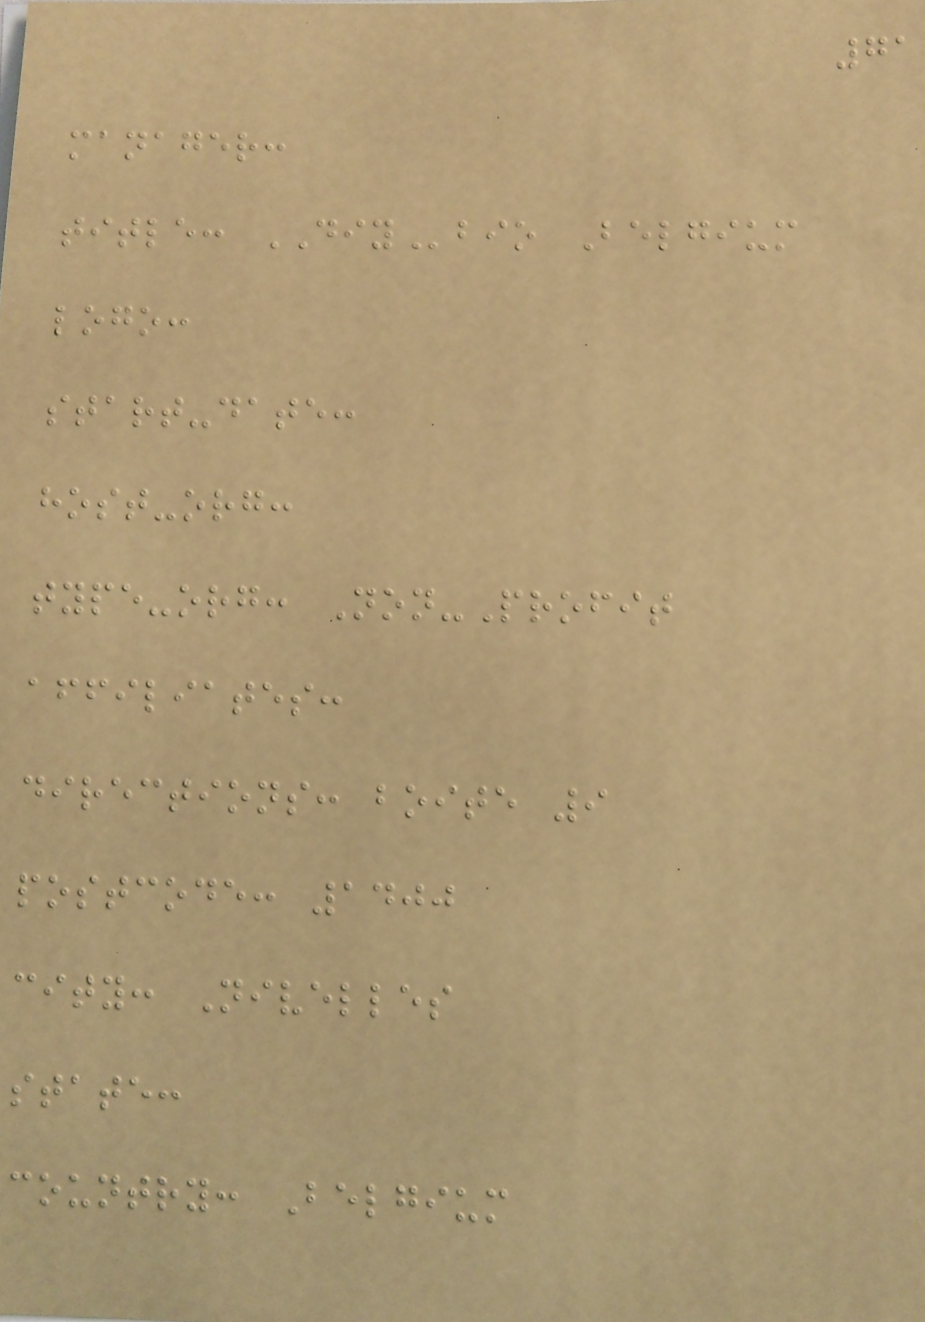71
manager:
title: DIYbio Belgium
logo:
start-date:
host-org:
type-org: Non-Profit
affiliates:
directions: boite 9
postcode: 1400
city: Nivelles
state:
country: Belgium
